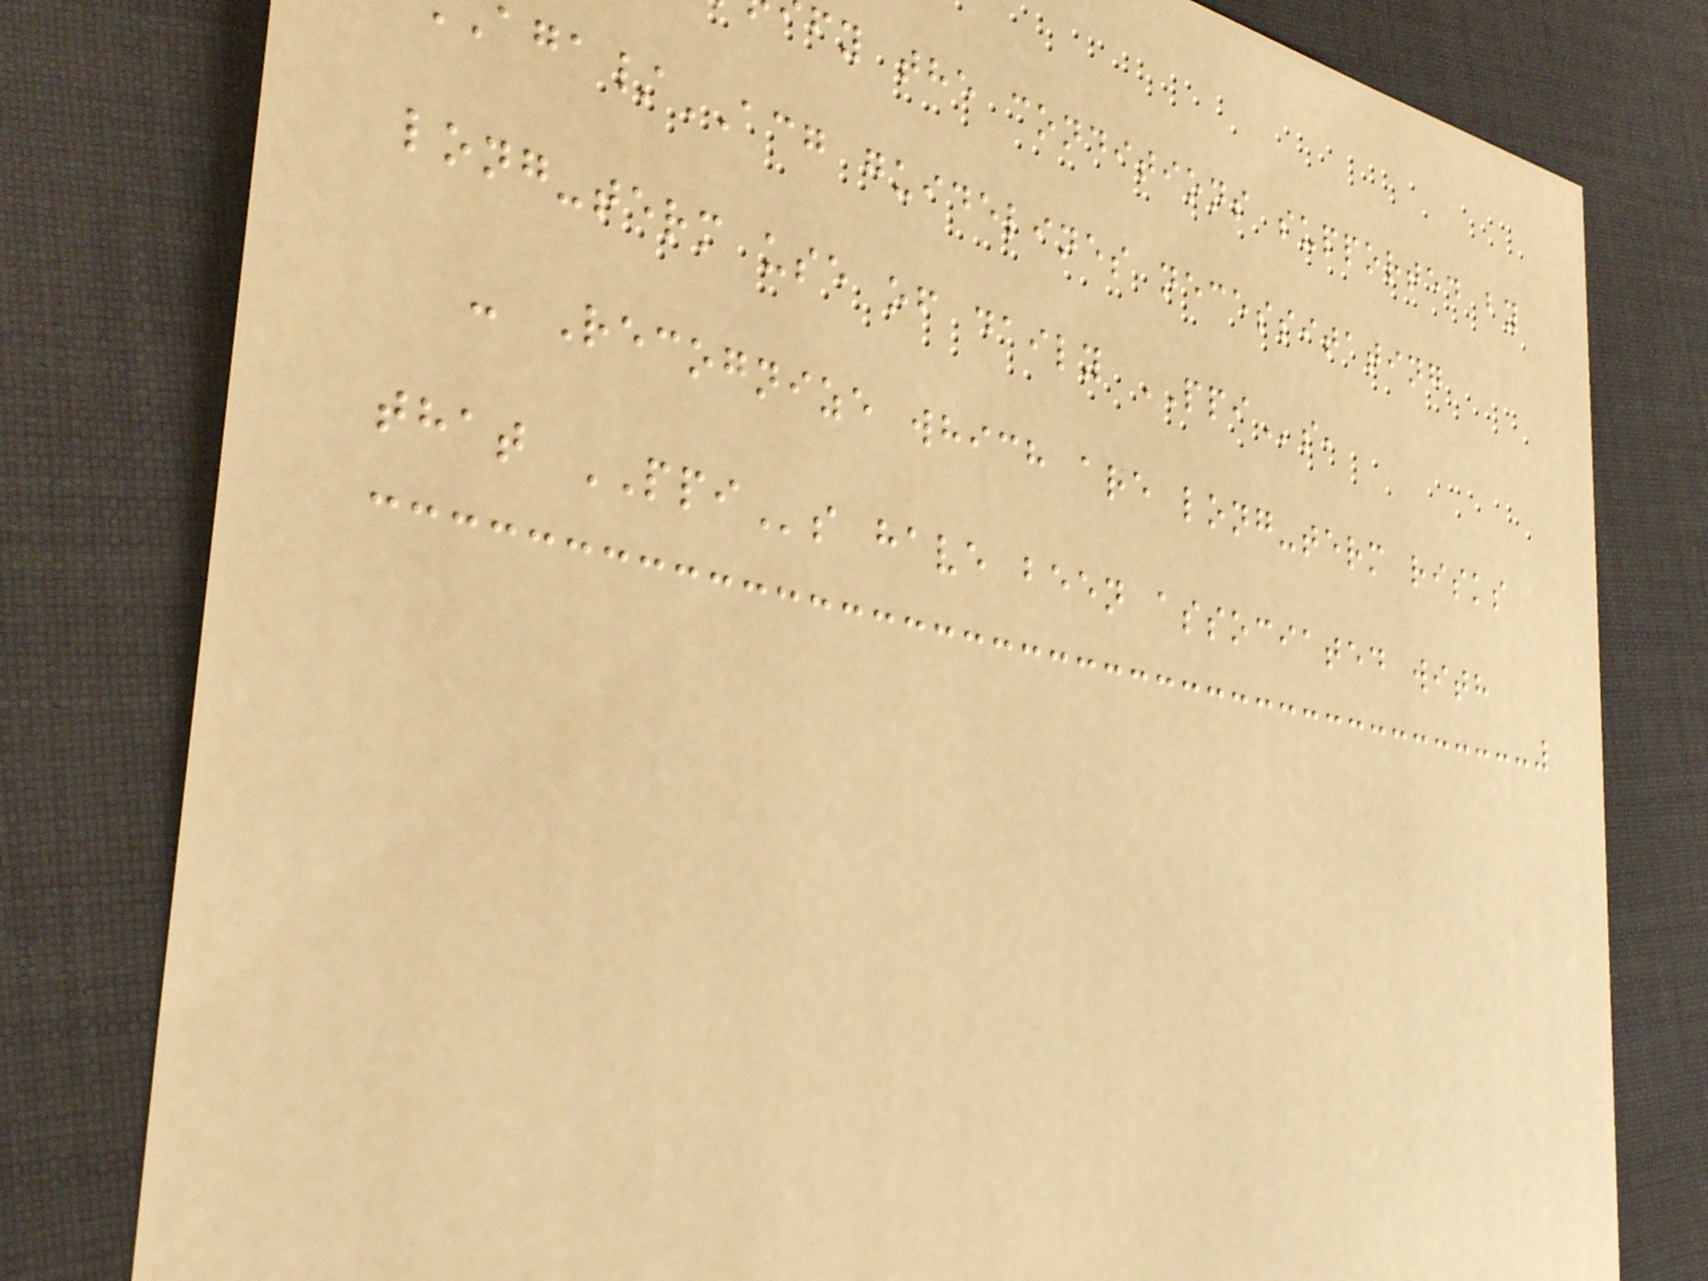fy the conditions supported by
/ACG guidelines necessitating
long-term use of daily PPIs,
- Recognize which are long-term risks
that PPIs have been associated with
